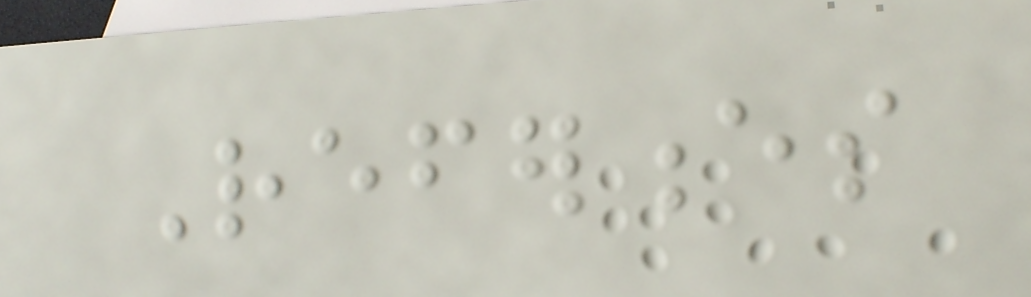References
